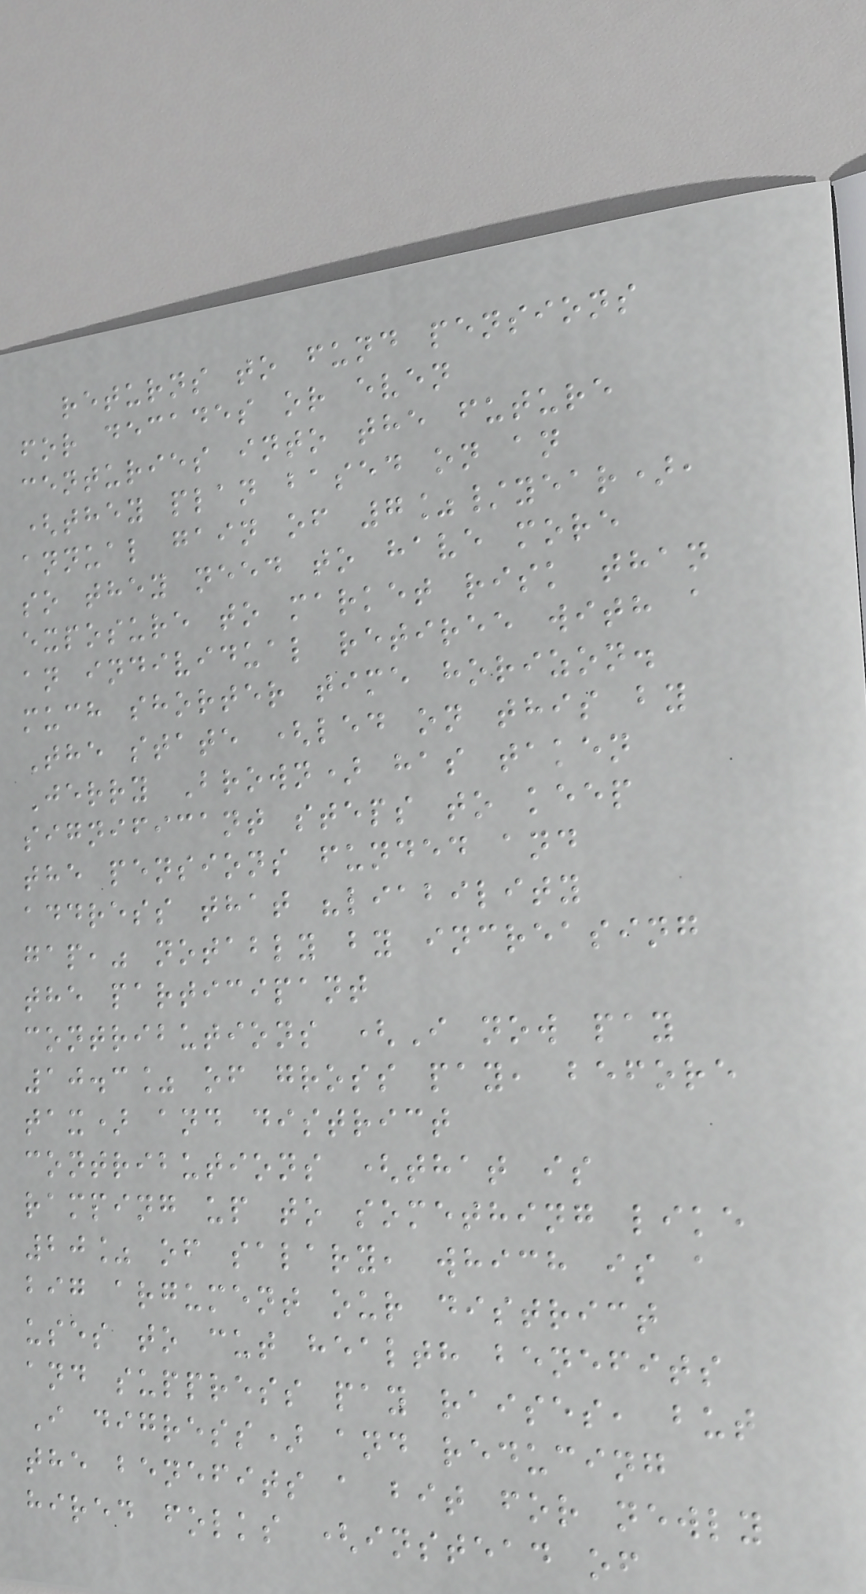returns to fund pensions
for decades or even
centuries into the future
(they plan based on an
annual gain of 7%/year),
so they need to have more
exposure to market risk than
an individual retiree with a
much shorter time horizon.
The state (led on this by
Jerry Brown) has taken
significant steps to keep
the pensions funded and
address that "liability
gap," notably by increasing
the participant
contributions (I now pay
10.3% of gross pay, before
tax) and district
contributions (that is
ramping up to something like
20% of salary, which is a
big argument our district
uses to cut health benefits
and suppress pay raises, but
I digress) and reducing
the benefits a bit for newly
hired folks (instead of
